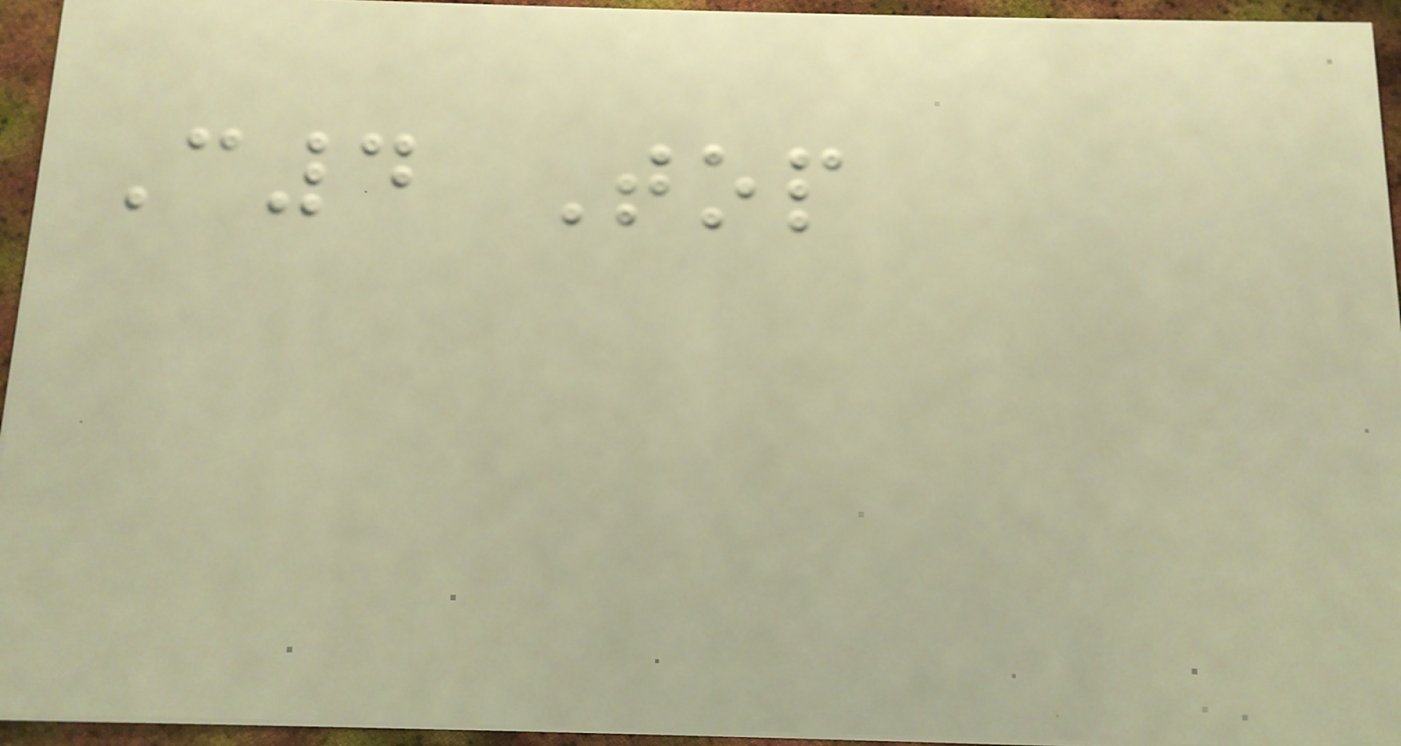C4 Top
